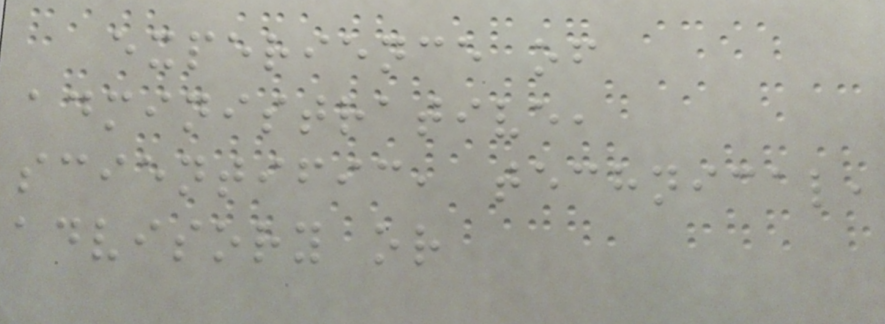experience of
administrative,
scientific, technical,
advisory or
